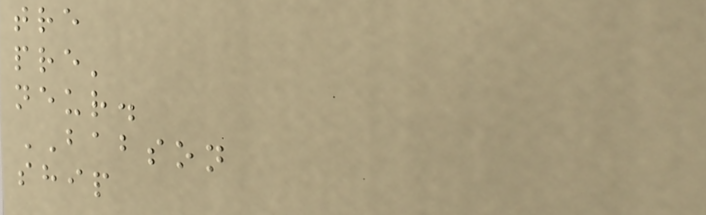tre
pre'
neur.
BABSON
ship
